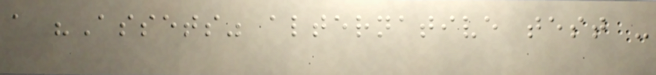a "Assets" alternative test -
